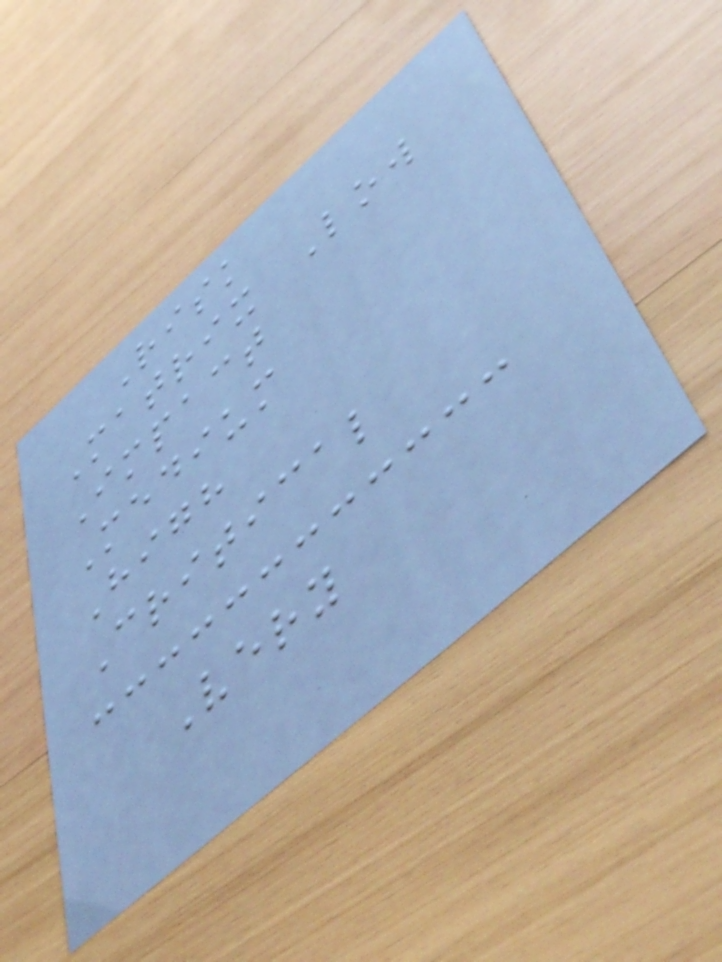Risk
Matrix Low
Impact
Medium
High
Critical
Very
